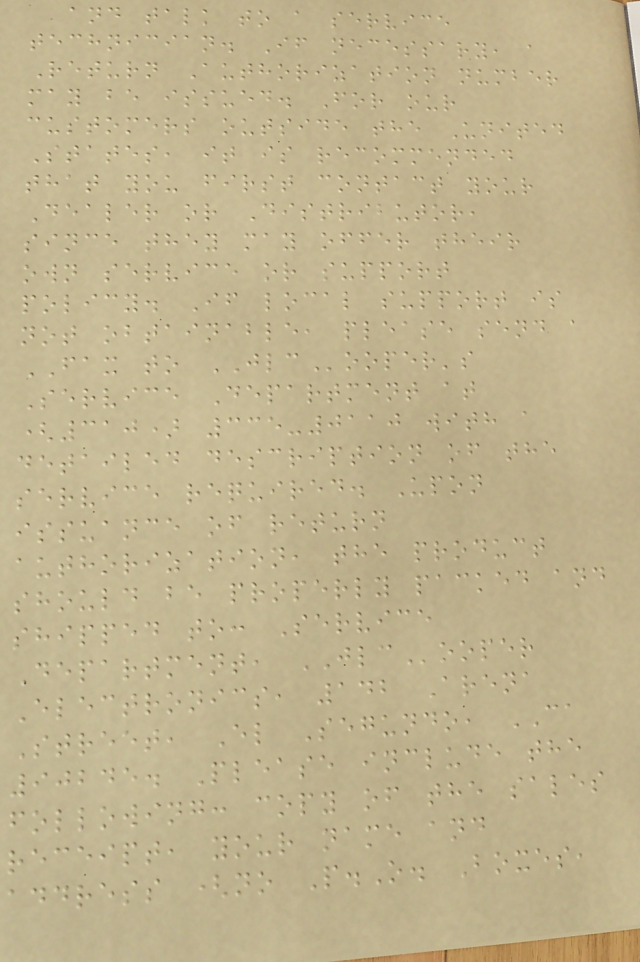and talk to a service
technician. If necessary, a
Return Authorization number
may be issued. For our
customers outside the United
States, it is recommended
that you first contact your
Dealer or Distributor,
since they may offer their
own service or support
policy. If local support is
not obtainable, please send a
FAX to JLCooper's
Service Department at
(310) 335-0110 with a
detailed description of the
service required. Upon
issuance of return
authorization, the product
should be properly packed and
shipped to: Service
Department, JLCooper
Electronics, 142 Arena
Street, El Segundo, CA
90245. Please include the
following: copy of the sales
receipt, your name and
address (no P.O. Boxes,
